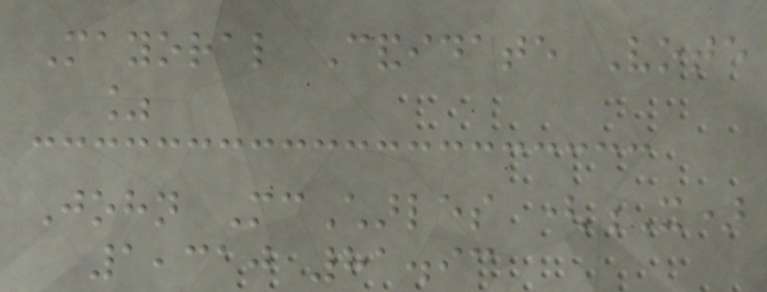Mayoral Candidate Vote
%
John McCharles (X)
1,310 81.93
